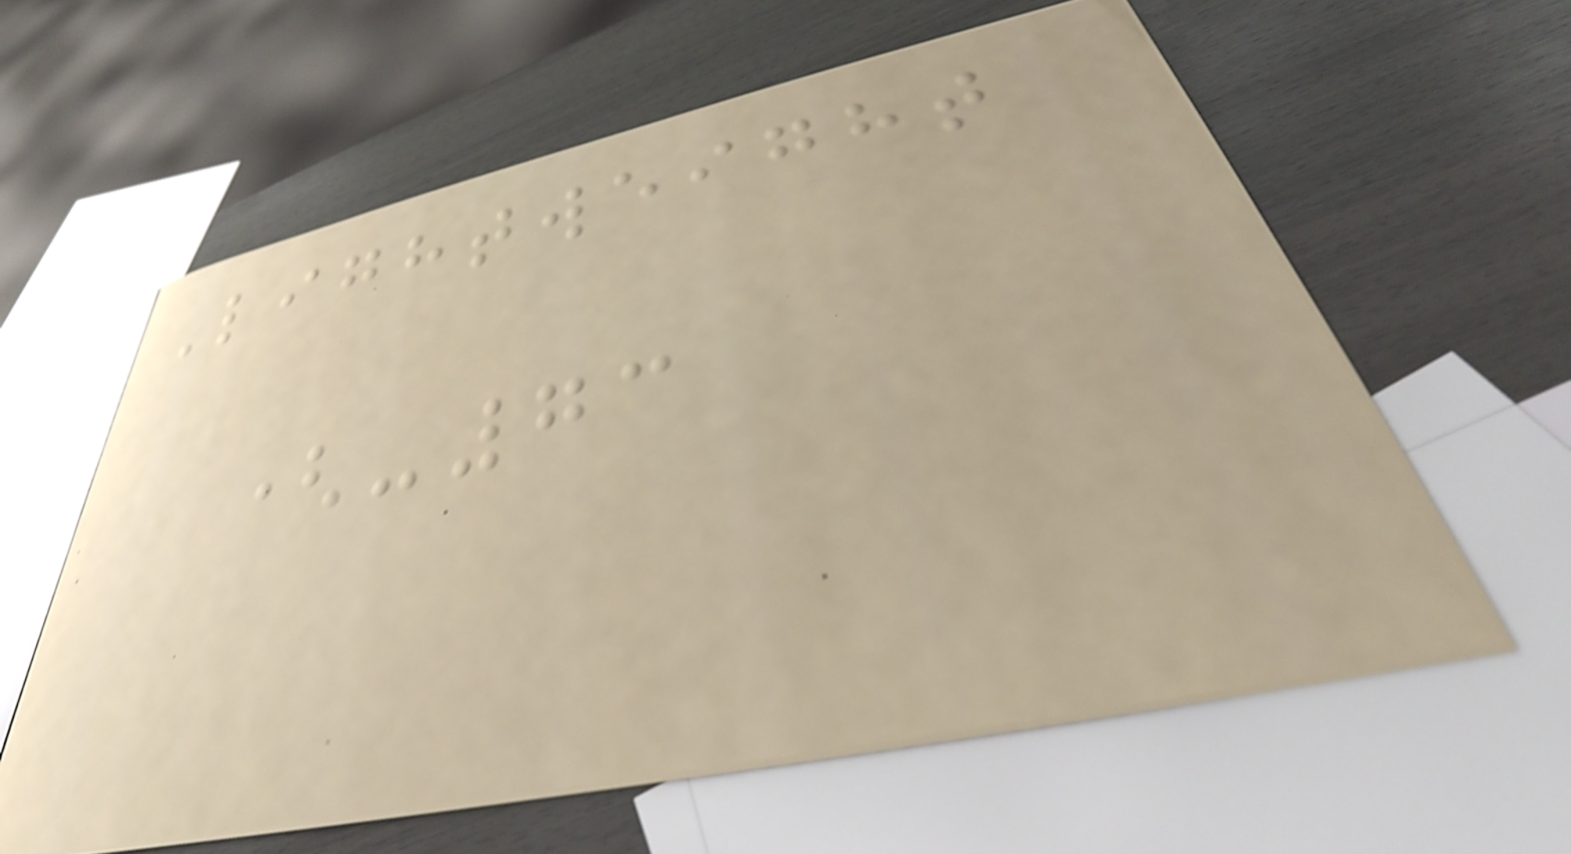Lightweight
(-73
